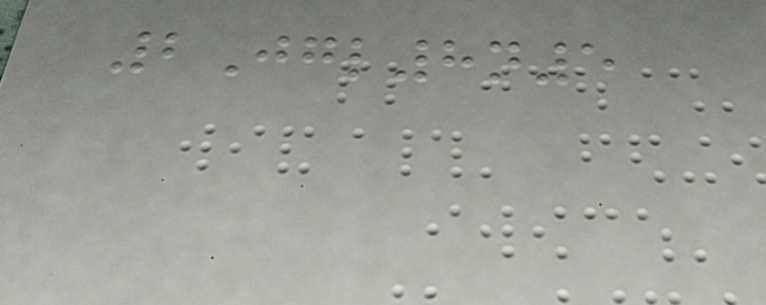2Jgl8n5
